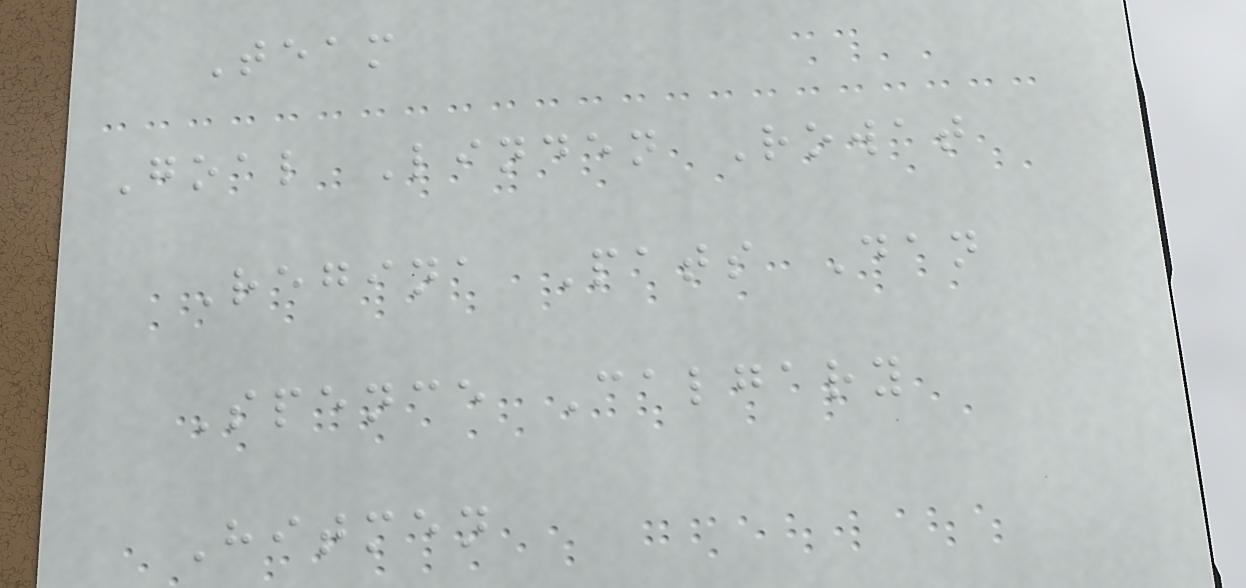Team
Goal Linden Rowat
Regina Pats Dan
Spence Calgary
Hitmen
